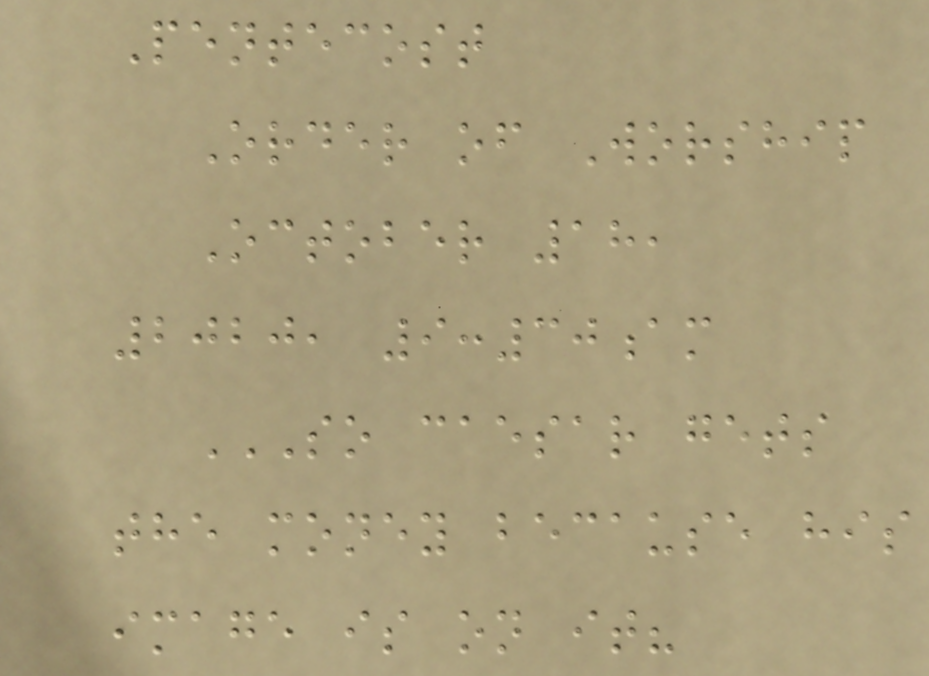Pentecost
Order of Worship
October 18,
2020, 9:30am
SO CAESAR GETS
THE MONEY BECAUSE HIS
IMAGE IS ON IT?
